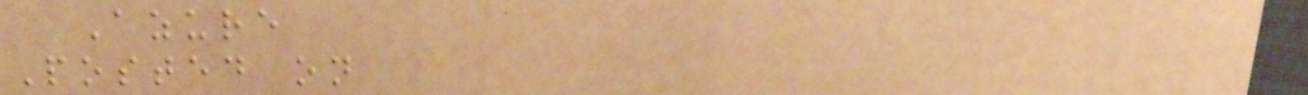Azure
Posted on
